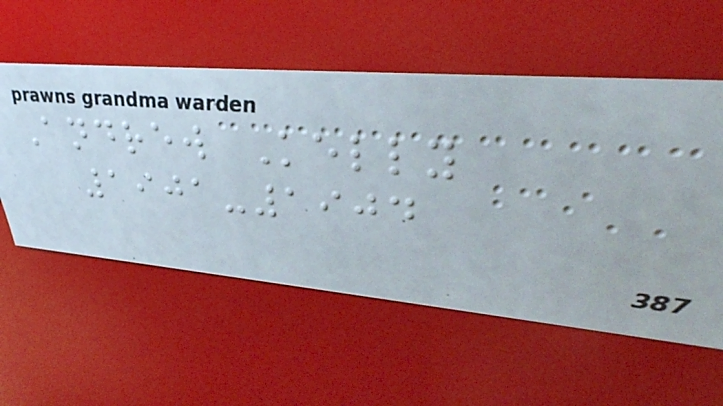Andrew Kelly
1901-1904
